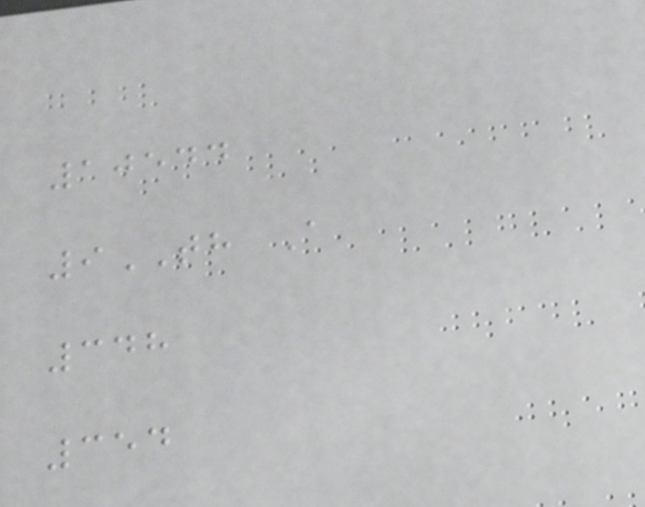10544
9TH A
348
354
